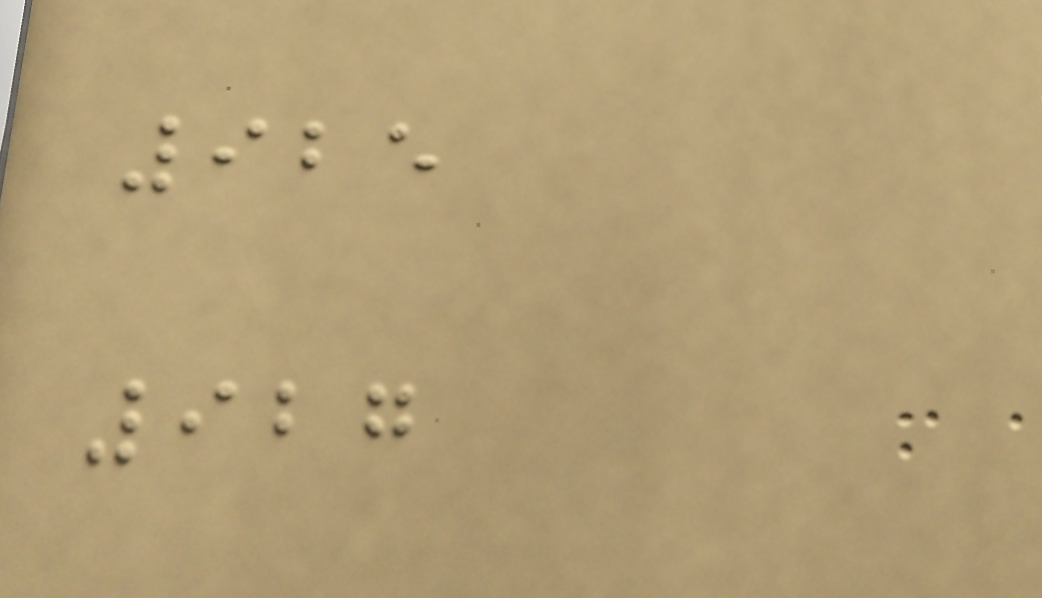925
927
